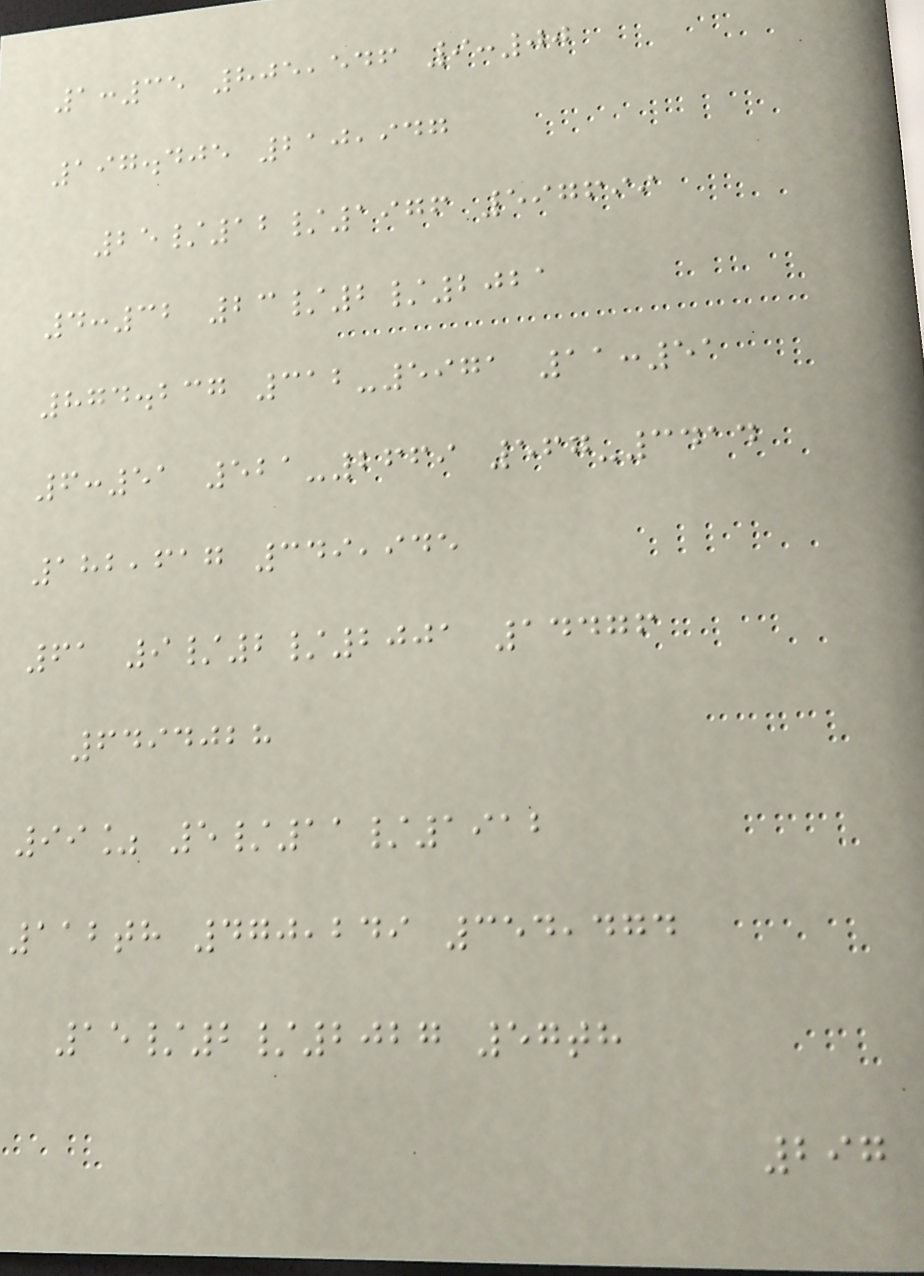1:35 805,546 9:00
197.405 210,947
25/12/1976 597699
4:32 23/2/2021
874.237 312-5971 11:51
6:51 521-2669 567-3414
182,617 349,945
61 9/2/2001 14476
6494028
99% 5/11/1912
112th 470,249 354,474
15/2/2027 57th
297
